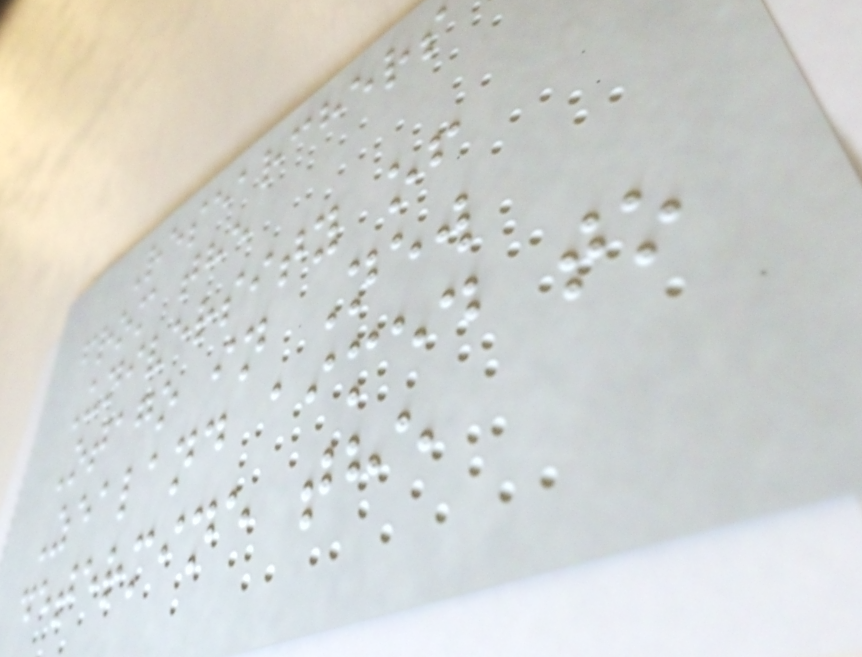Researchers
from the
University of
Otago in New
Zealand aimed to
determine the
